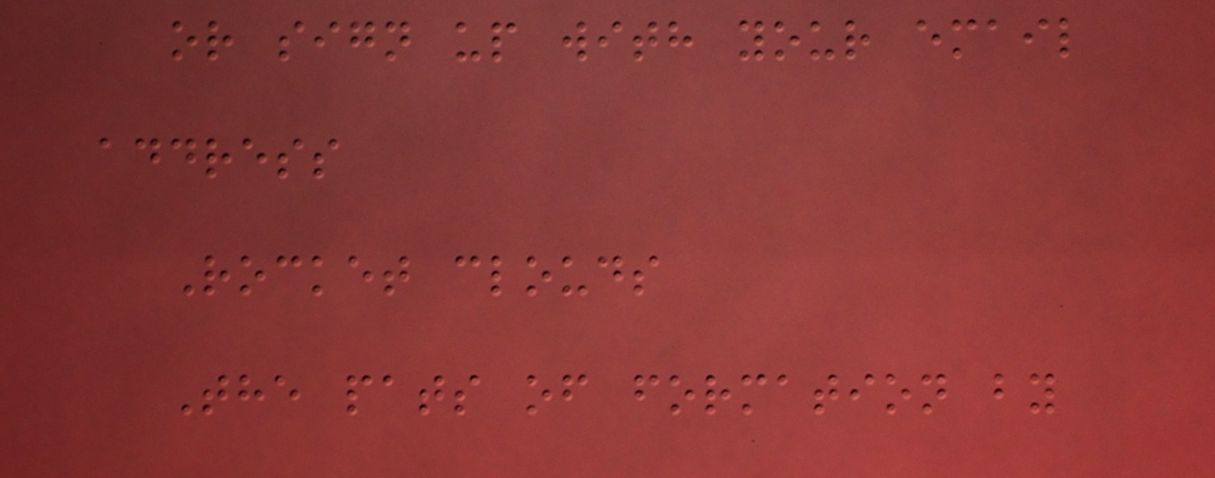or sign up with your email
address
Rocket clouds
The pats of formation by
